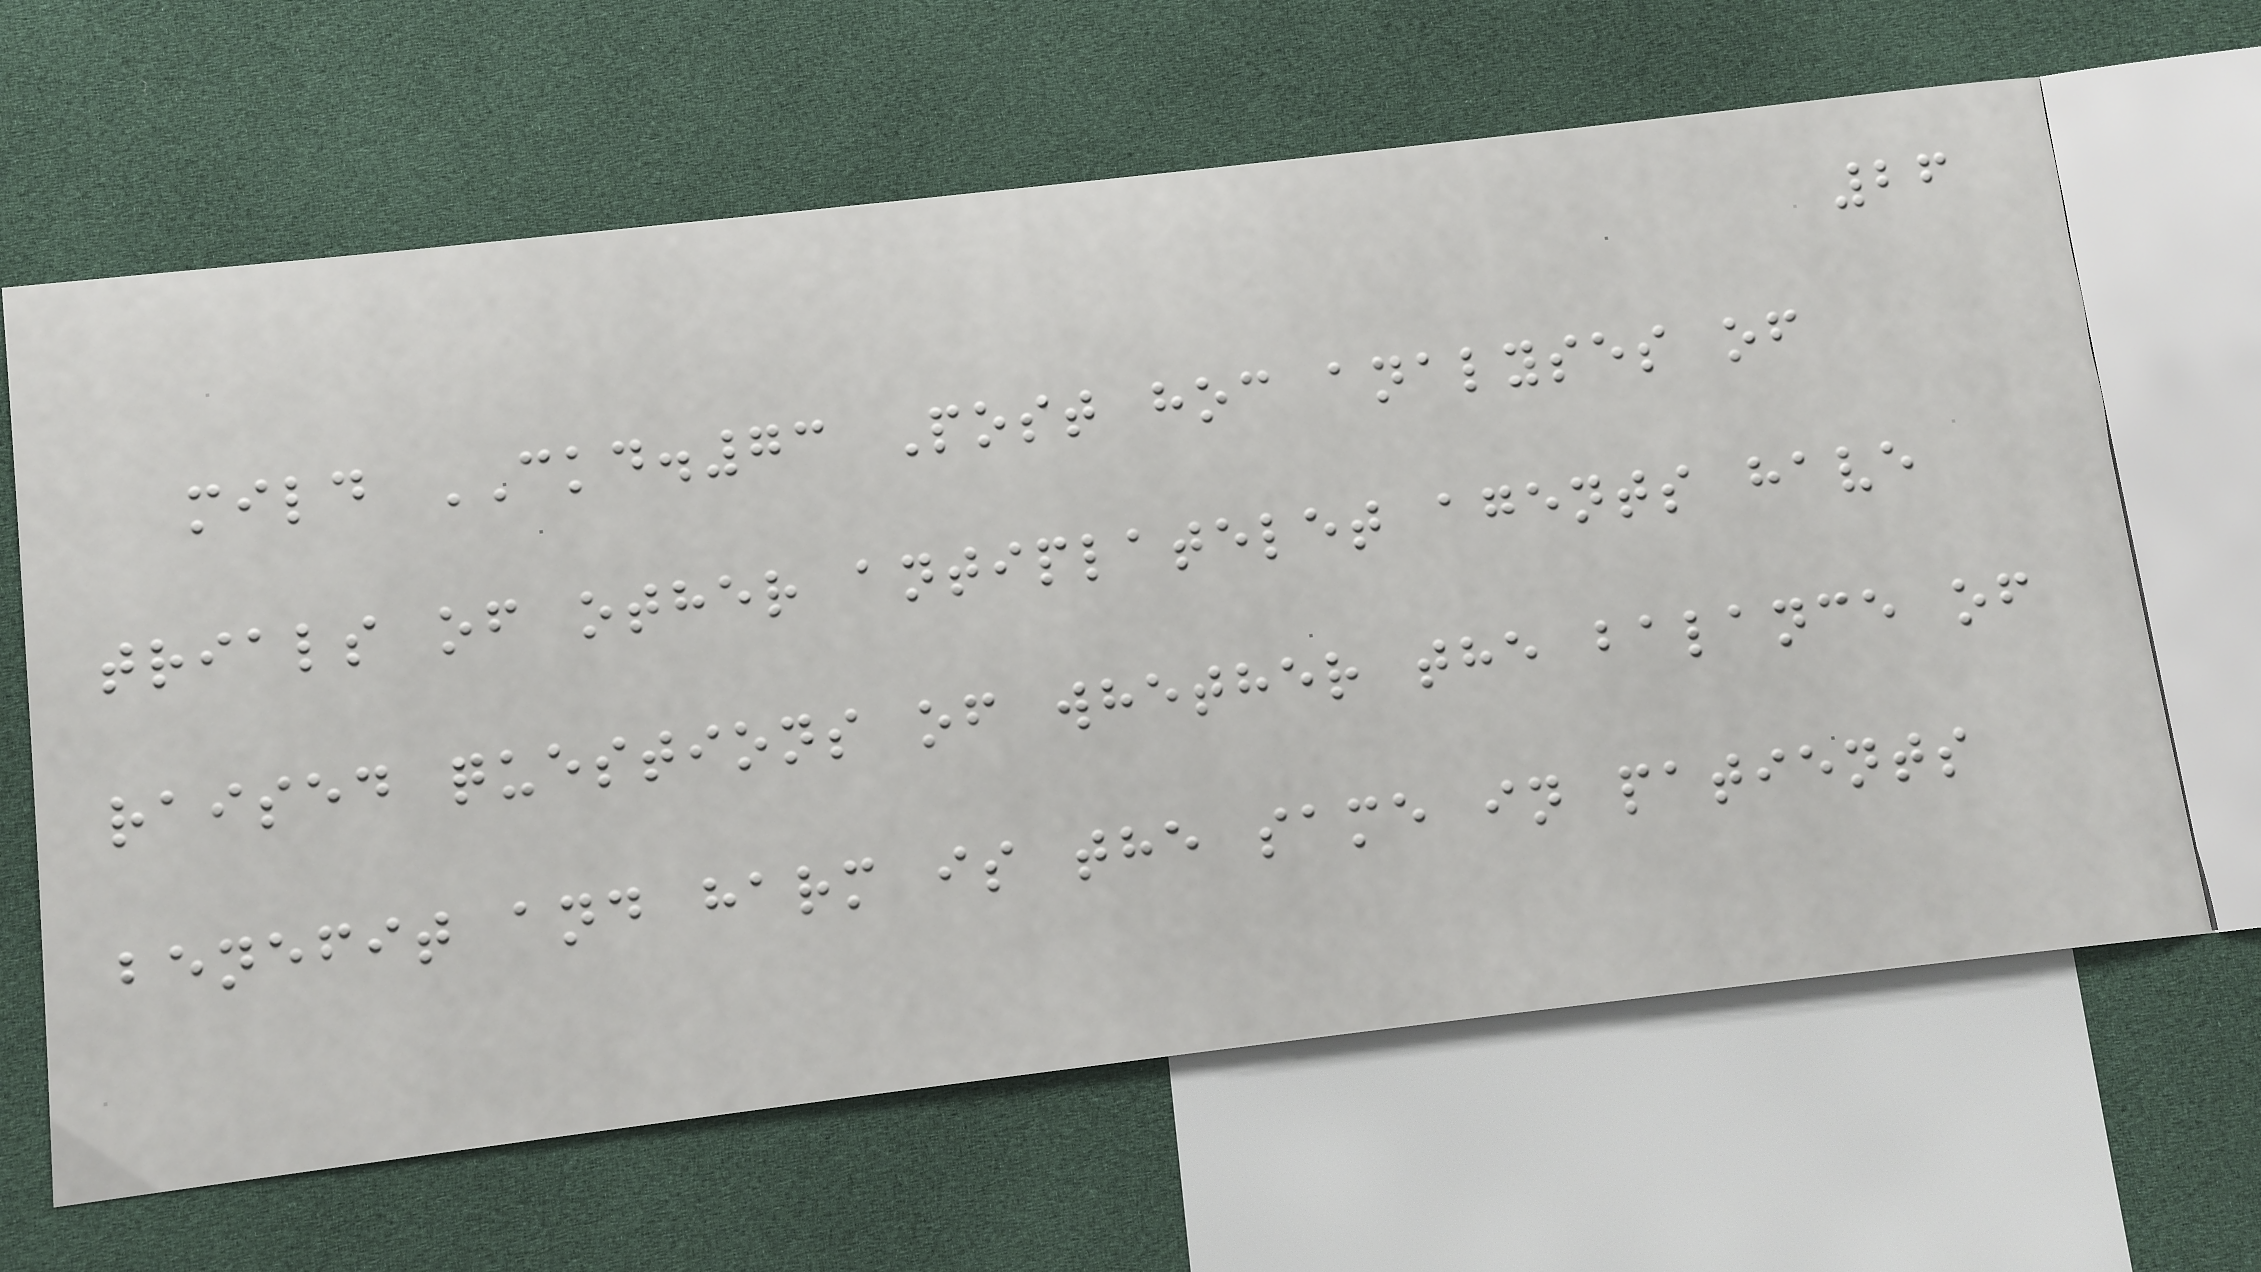26
mild CKD.73 Post hoc analyses of
trials of other antiplatelet agents have
raised questions of whether the balance of
benefit and harm is the same in patients
